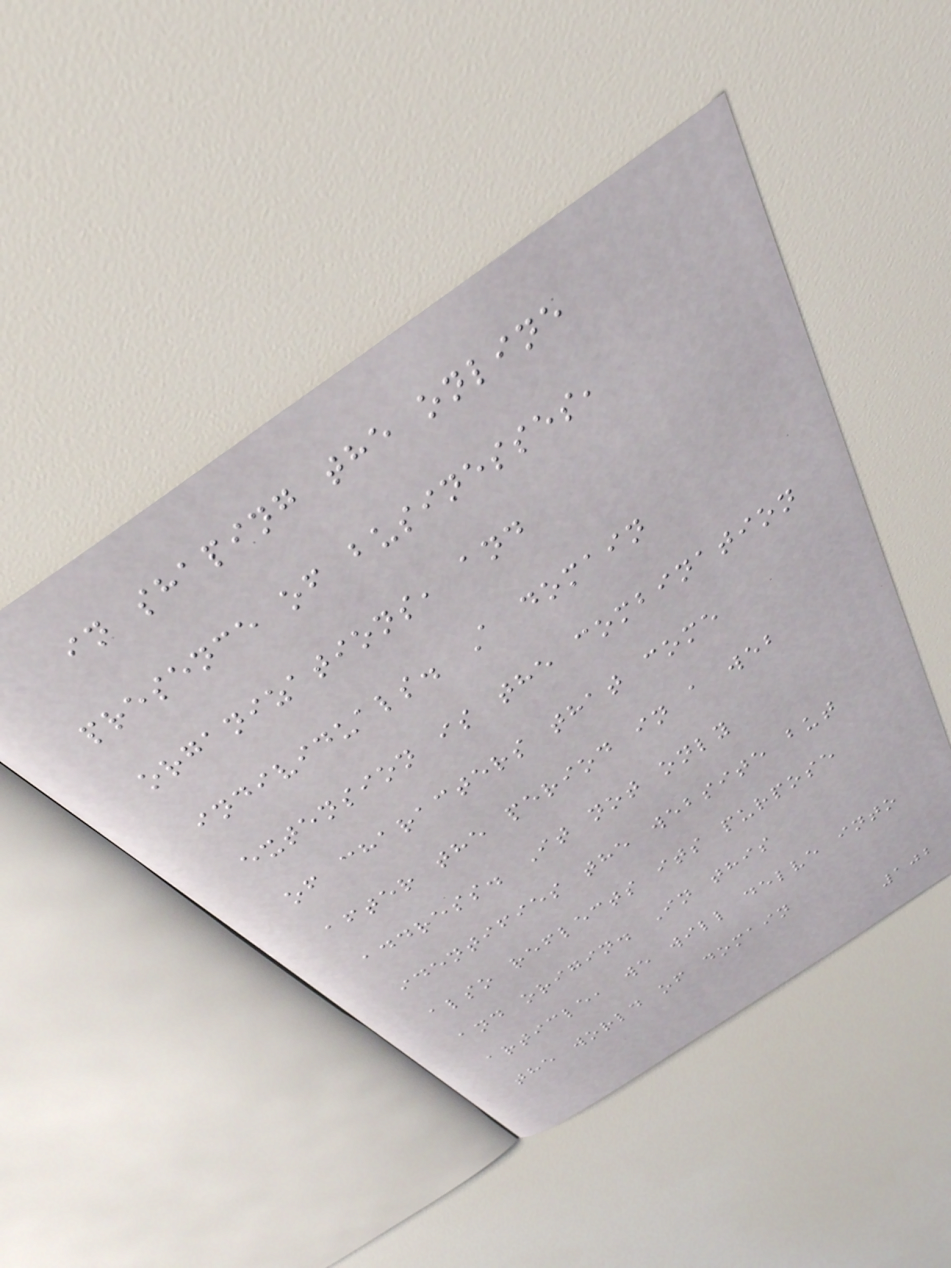in shaping the online
presence of businesses,
organizations, and
individuals. A domain
extension is the combination
of characters that come
after the period in a web
address. It not only
identifies the website but
also reflects its purpose
and origin. In this
article, we will delve into
the world of domain
102
